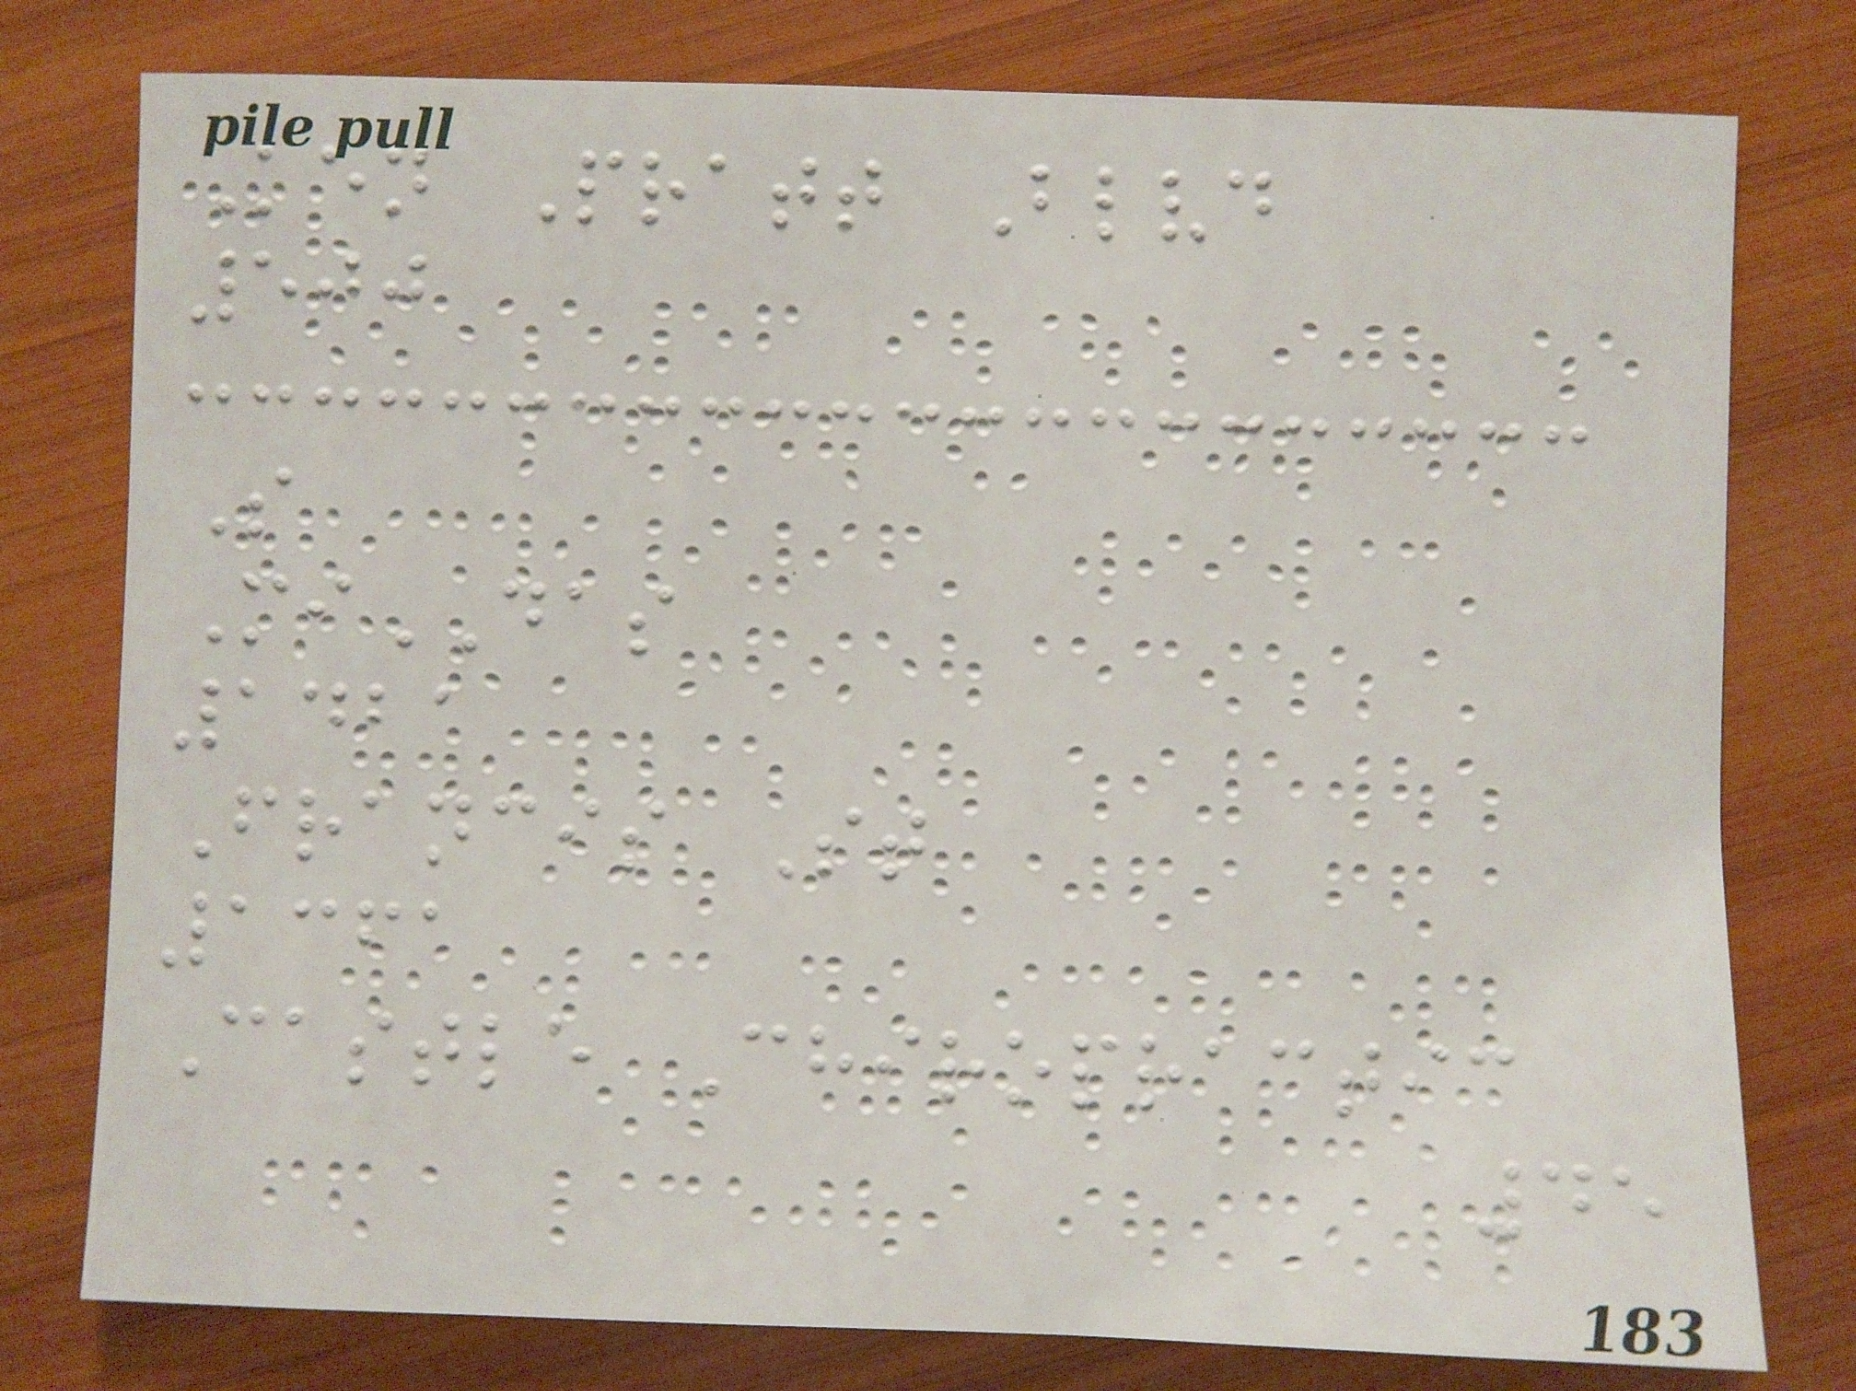Ken Pratt Blvd
500
S
MiDAS
1421
Francis St
1361
Castle Chiropractic
45
